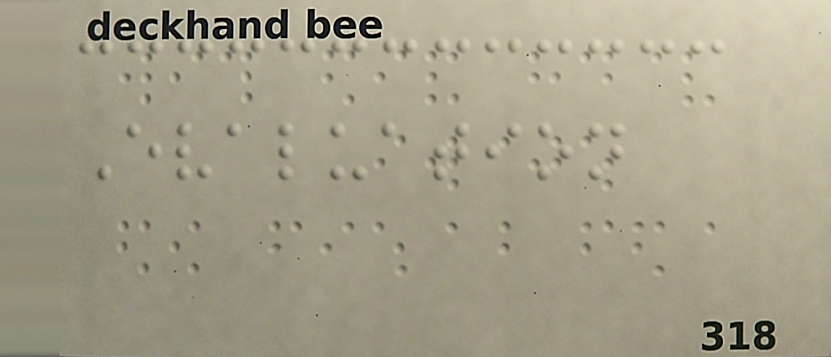Evaluation
